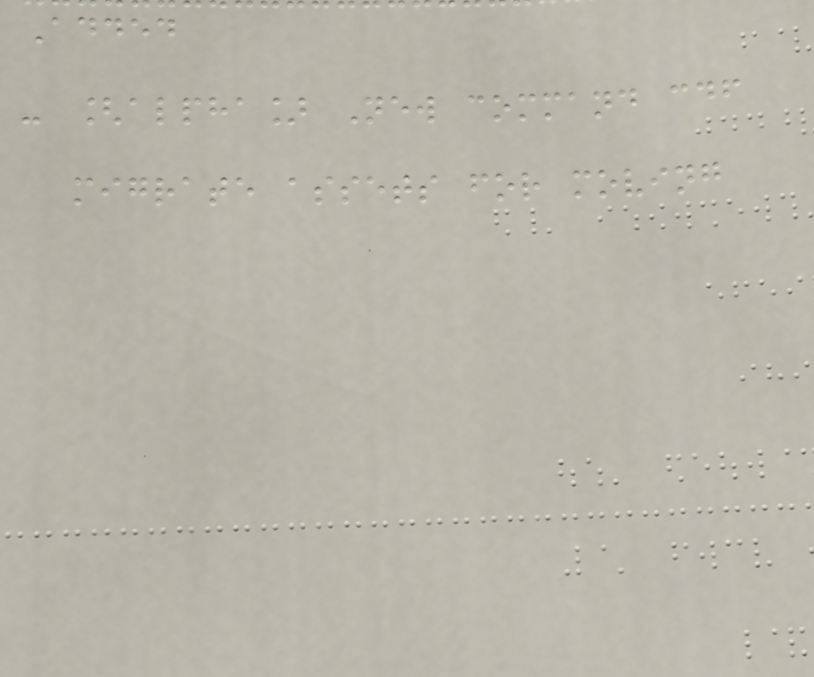Added
- [alpha] New command cdf
migrate assets for moving
